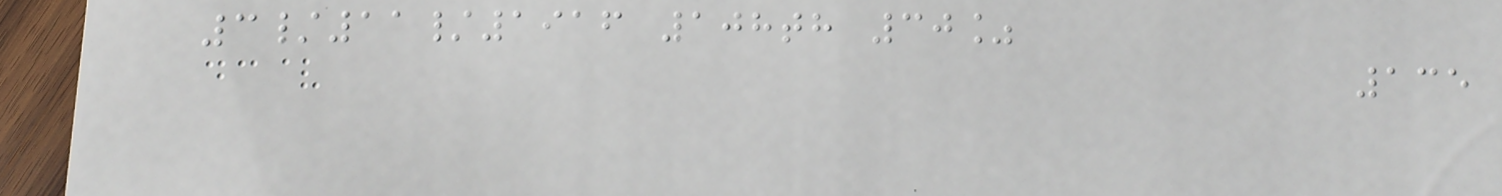3/11/1916 108th 30%
135
